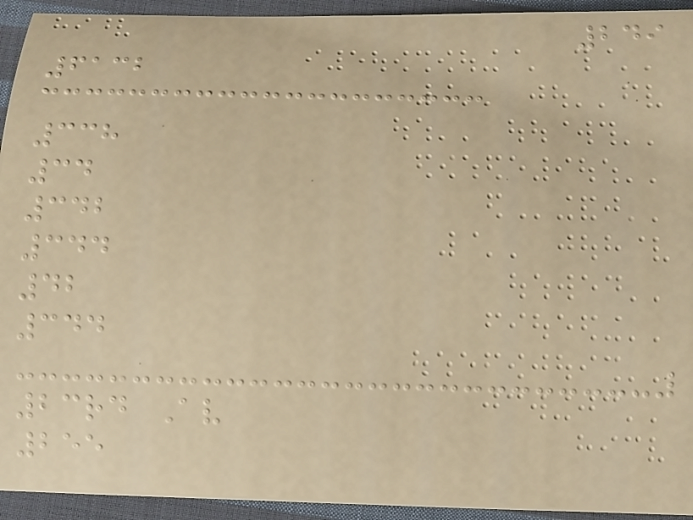249
6132
338
34
342
344
42
344
23rd Av
255
